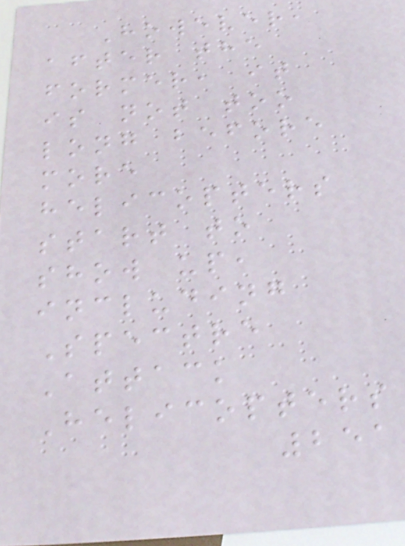However,
after the
former, it
is not too
long before
more
helicopters
start to
show up,
including
Spectre
Attack
Helicopters
251
